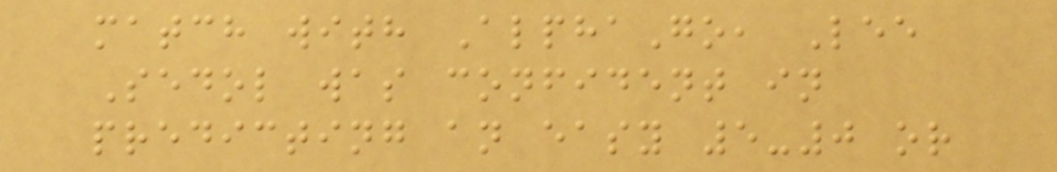match with AlphaGo, Lee
Sedol was confident in
predicting an easy 5-0 or
